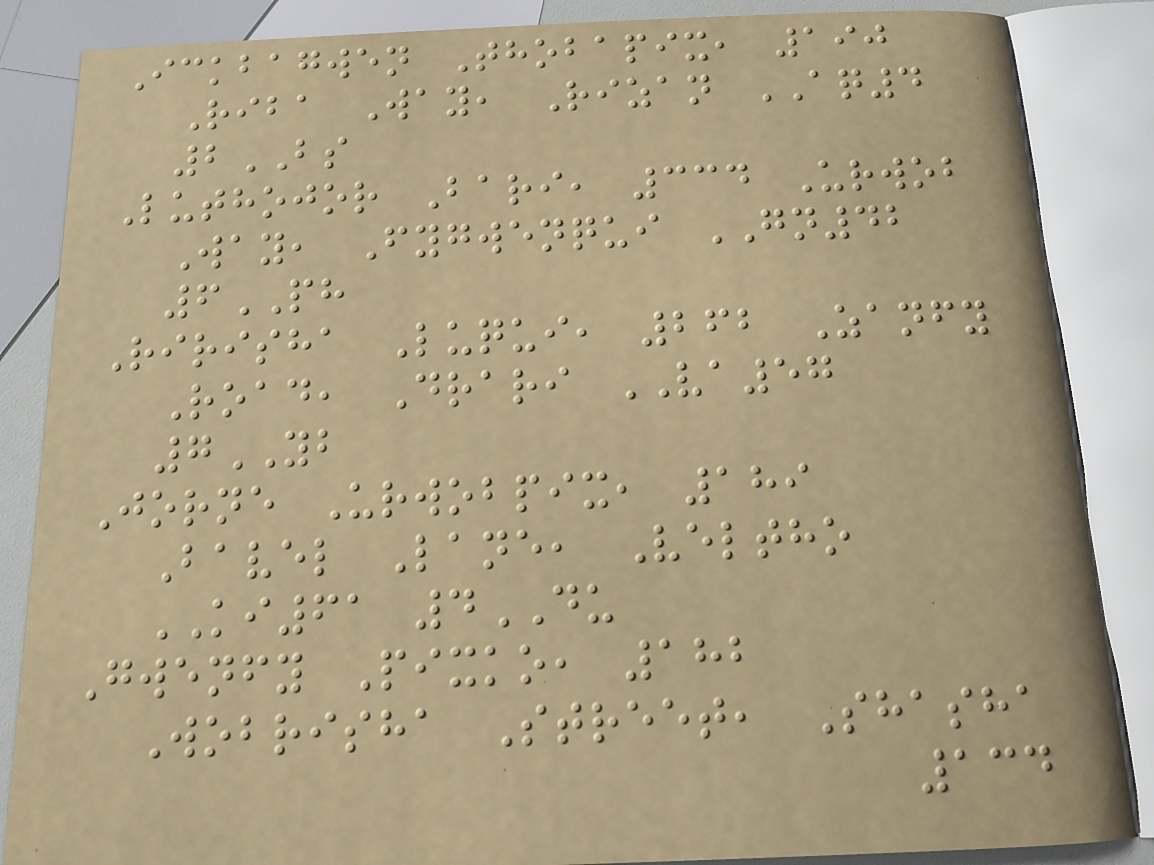Ickbagwen Thobapix, 190
Riba Way, Rizan AQ4
2BS
Luthojor Bari, 334 Urwob
Way, Fygwenqui GN42
6PH
Ririsha Luqui, 262 Zanfy
Road, Drari VA57
7YB
Jorne Urwobpix, 189
Bavel Lane, Veltho
KI61 4DU
Gwenfy Pixko, 182
Wobrisha Street, Shasha
134
